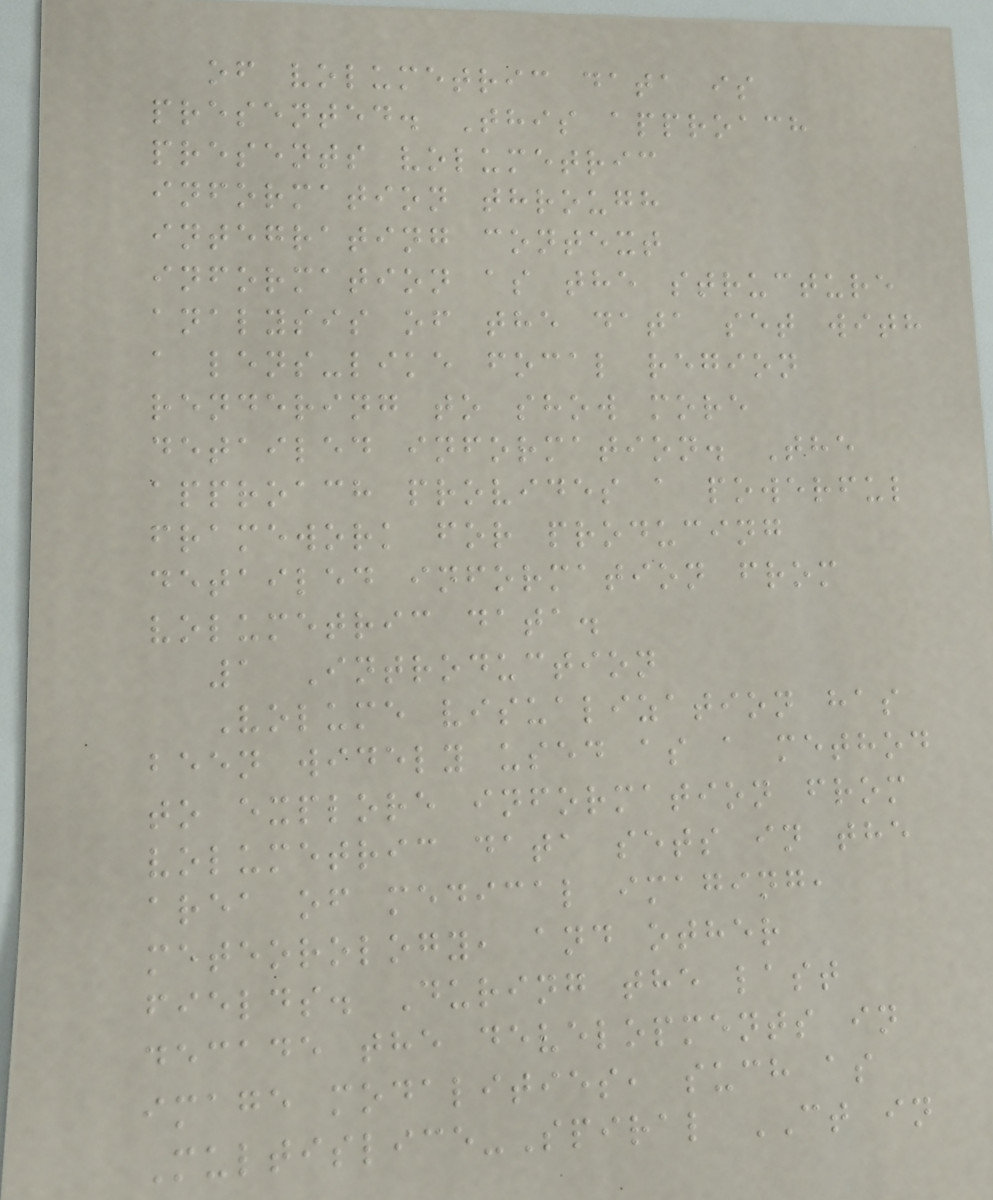of volumetric data is
presented. This approach
presents volumetric
information through
integrating context
information as the structure
analysis of the data set with
a lens-like focal region
rendering to show more
detailed information. The
approach provides a powerful
framework for producing
detailed information from
volumetric data.
1 Introduction
Volume visualization has
been widely used as a method
to explore information from
volumetric data sets in the
area of medical imaging,
meteorology, and other
fields. During the last
decade the developments in
image modalities, such as
Multislice-Spiral CT in
